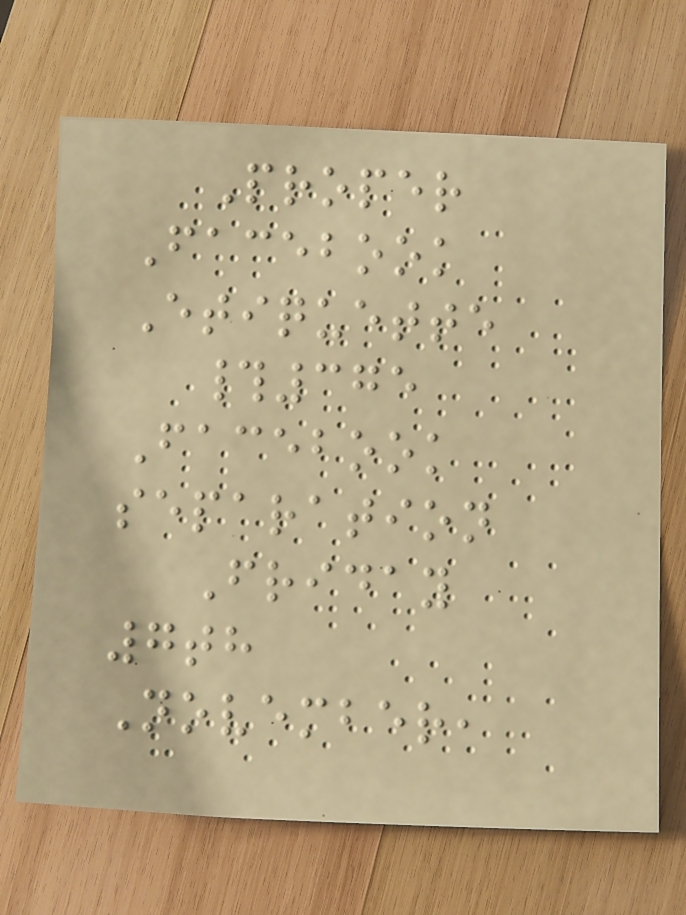Proper
Facebook
Etiquette
#375
Facebook
separation
Friday
7th
November,
